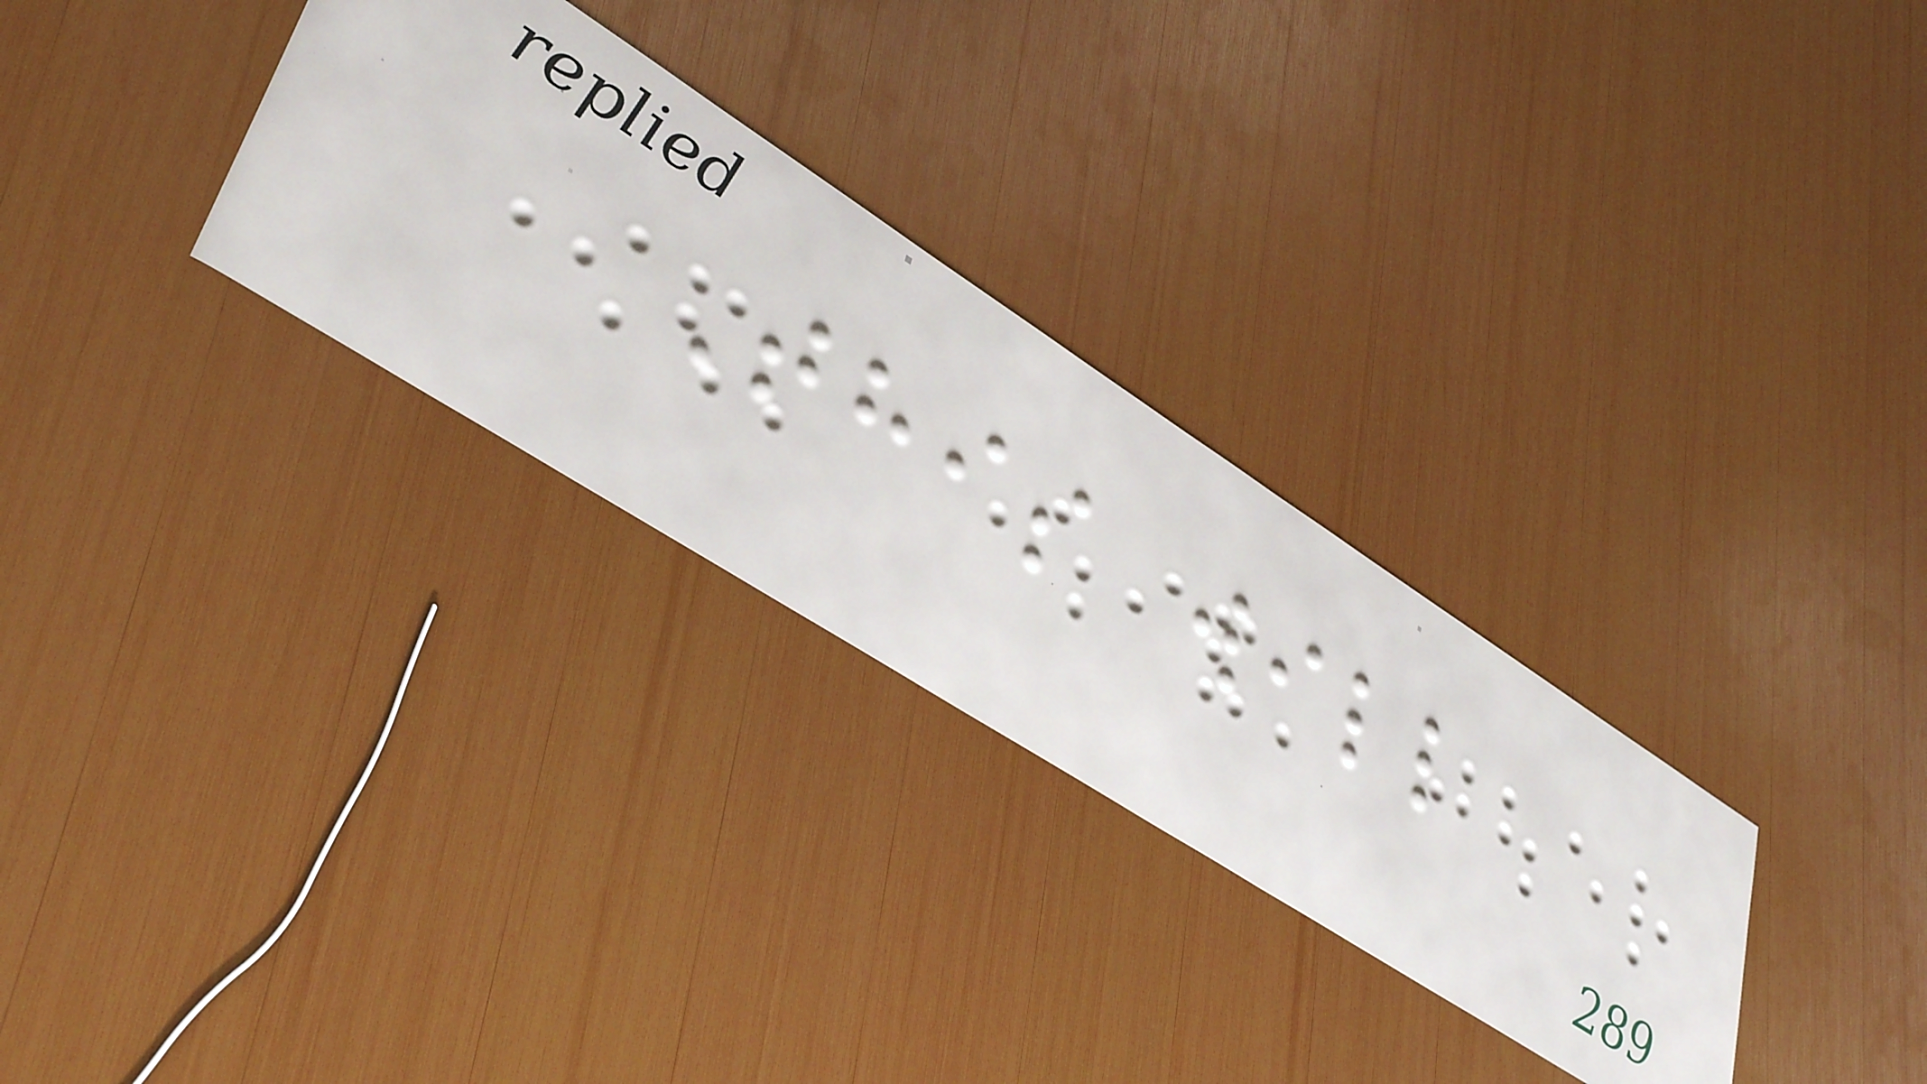This will
